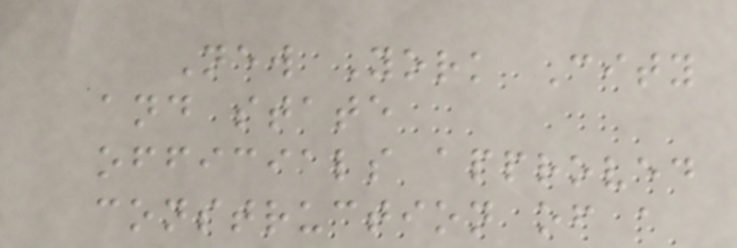New York City
and state
officials approved
construction of a
